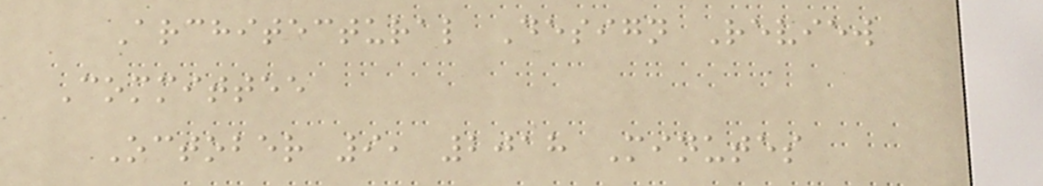Architectural Design Review
Committee
October 9, 2018 Minutes
